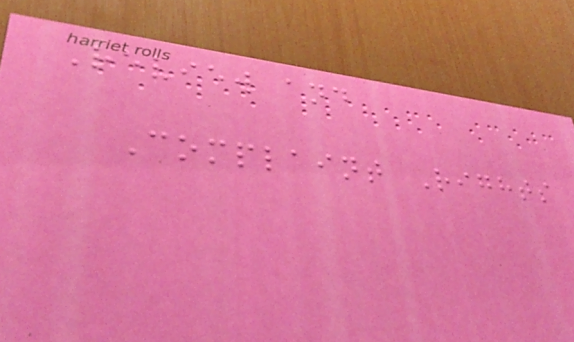Review and
Complaint Rights
